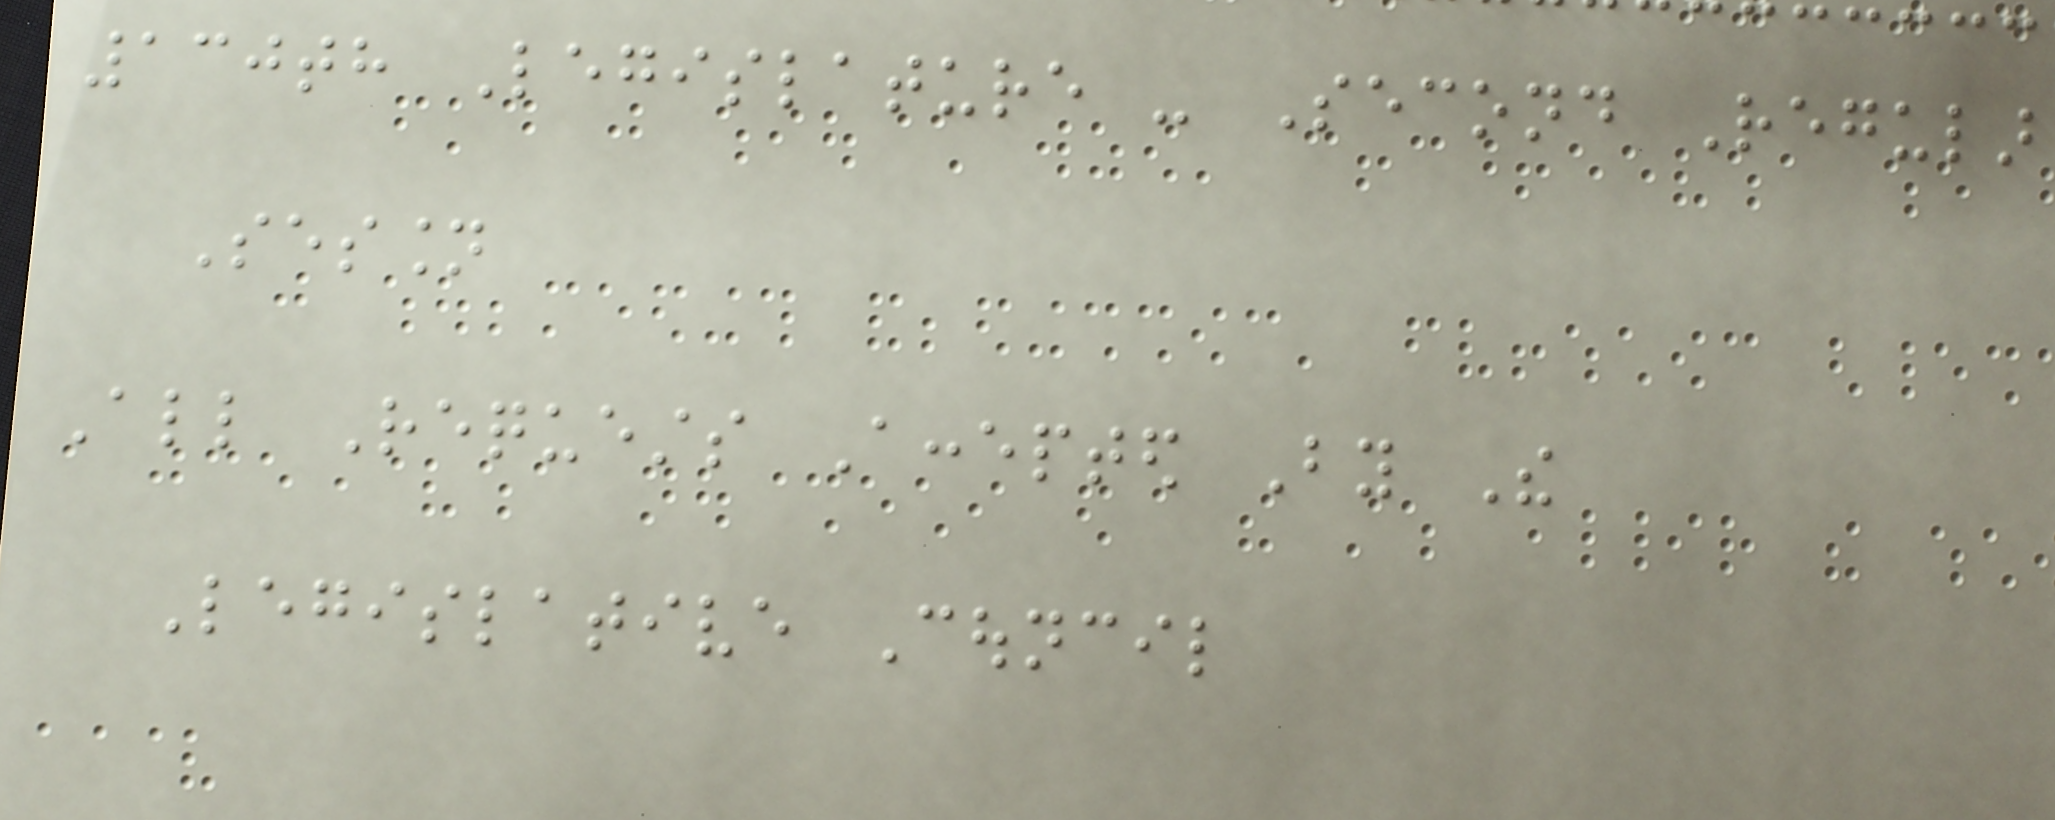130th Legislature - Second Regular
Session
All Requests Accepted By The
Legislative Council
